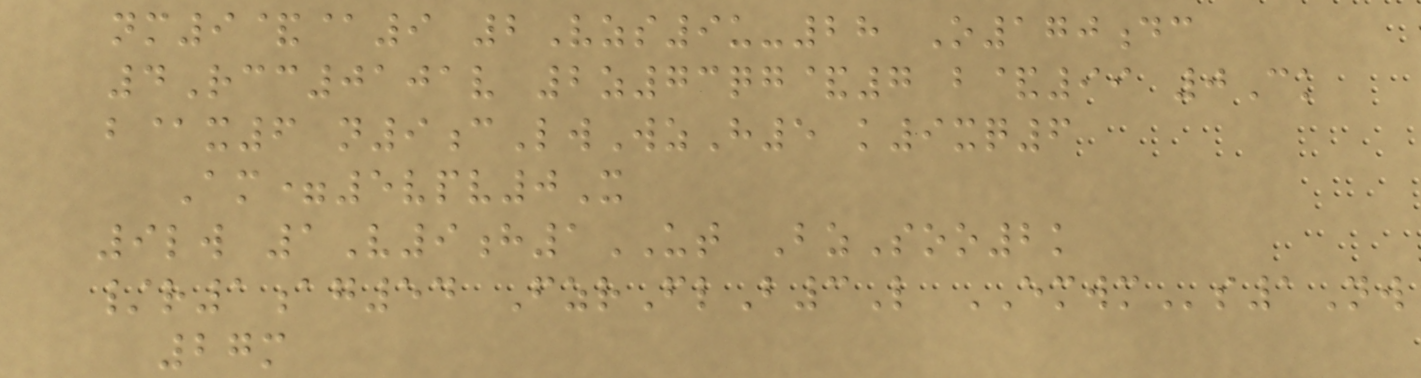nm9&@9 2Vzs9u-28 O170dc
4Rcc0101v 2z73qg&7 b&99 0Ck
b@x6 n9cLwWzH5 k9xq6
Am=5vpv0X
9lw 1V9h1UT BzSoo2k
/r1ag54 FzrFlB3L EMWMs1Nw
27m
